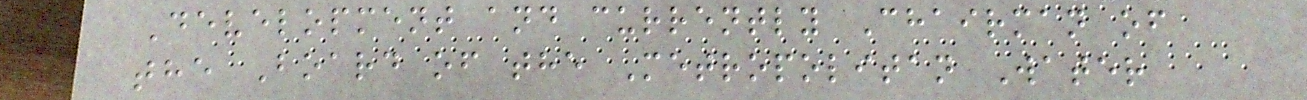Development and currently Chairman of
the Board of the Metropolitan Water
